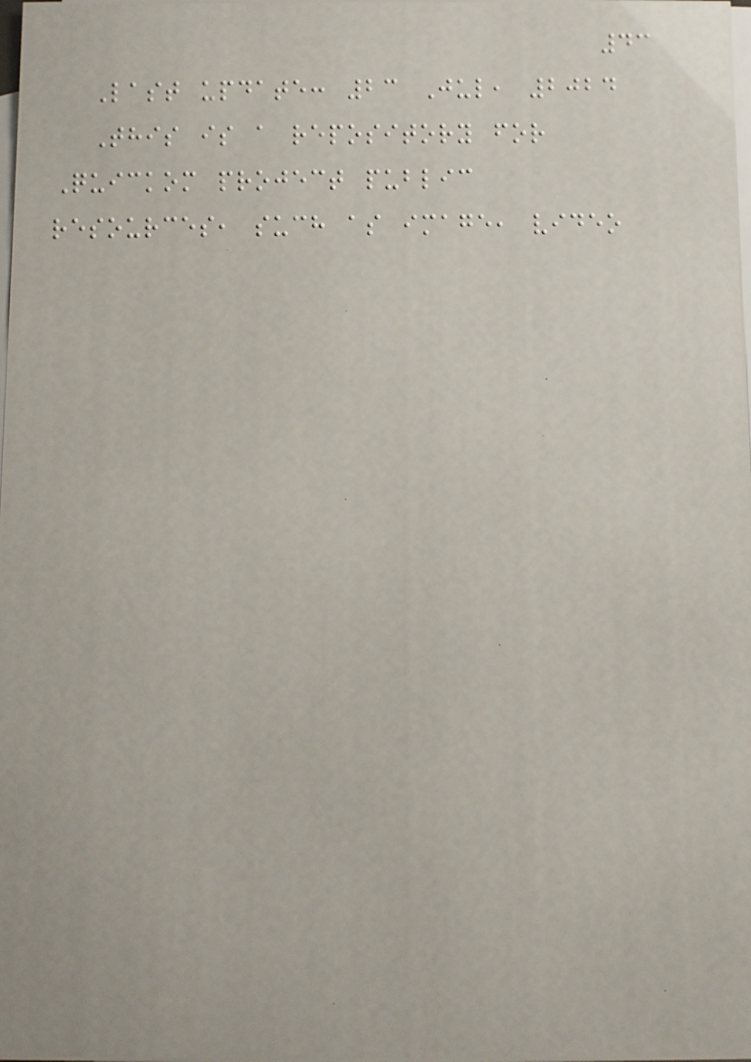43
Last update: 23 Jul, 2024
This is a repository for
Quickom project public
resources, such as image, video
